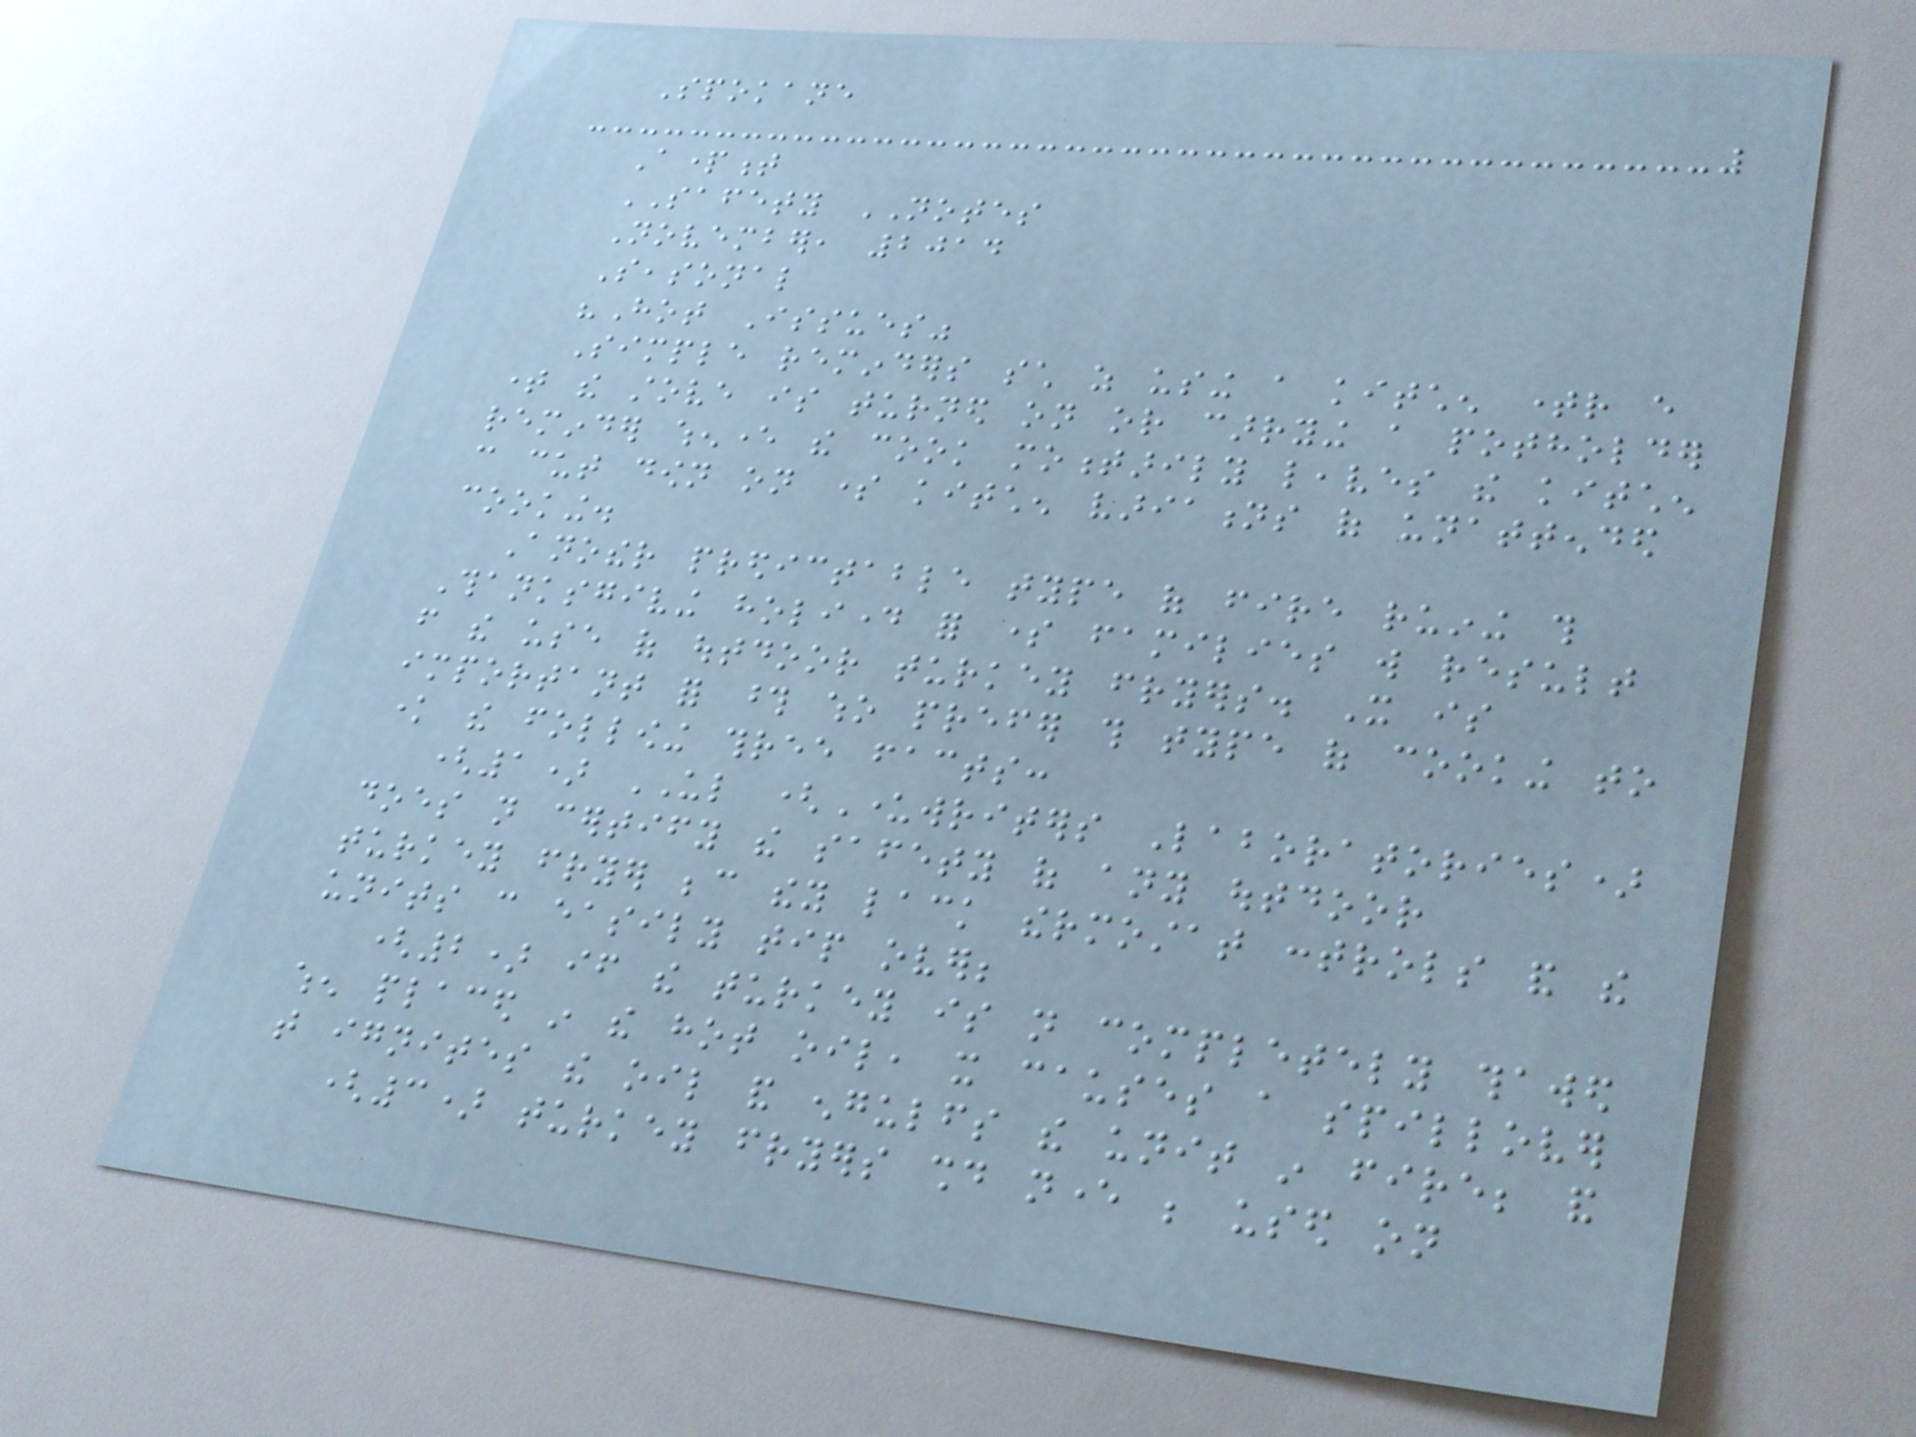Spokane
Apartment
SAFETY NOTES
November, 2014
Seasonal
"Hot Issues"
Simple reminders such as using a kitchen timer every
time the stove is turned on or carrying a potholder
reminder whenever the cook momentarily leaves the kitchen
can cut down on some kitchen variations of unattended
cooking.
Another predictable type of fire ruining this
Thanksgiving holiday for some families will result
from the use of outdoor turkey fryers. It is
important for those who prefer this type of cooking to
know the following three facts:
(1) UL (Underwriters Laboratories)
does not certify the safety of any outdoor
turkey fryer because they lack thermostat controls and the
units can easily tip over;
(2) if the turkey is not completely thawed
when placed in the hot oil, it causes a spillover
that ignites the oil and engulfs the unit in fire; and
(3) turkey fryers should never be used on
